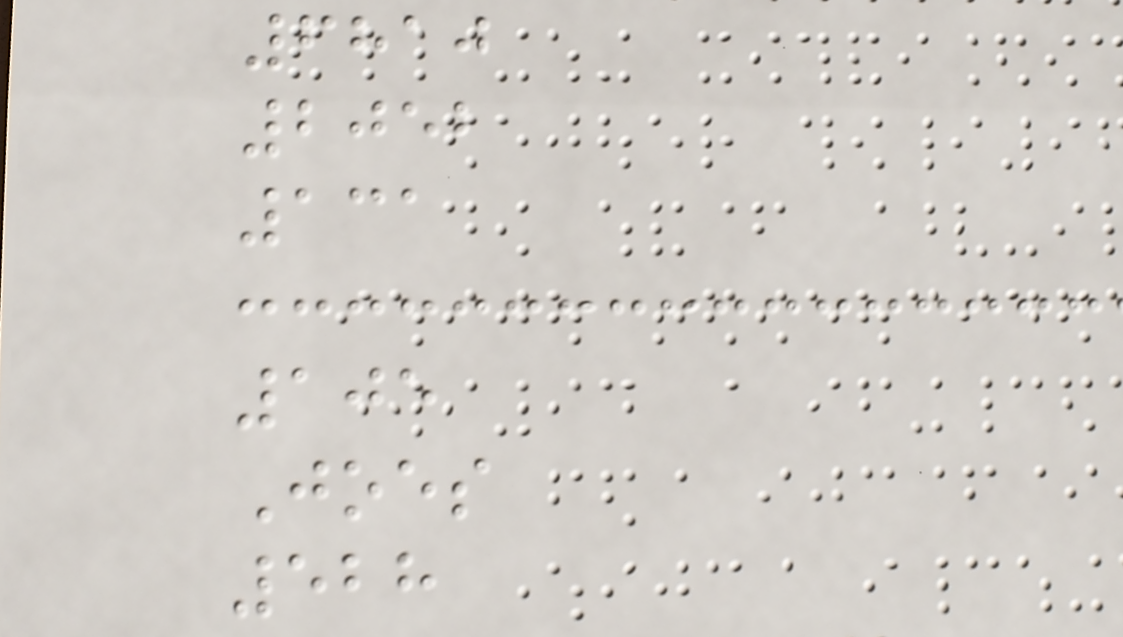6810
2052
131
105
Joes
528
